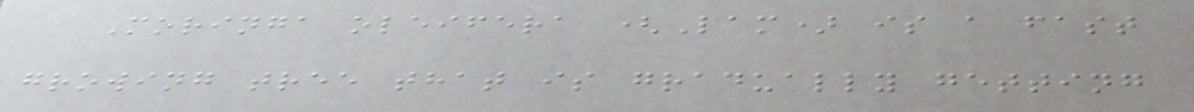Moringa oleifera (Lam) is a fast
growing tree that is gradually getting
